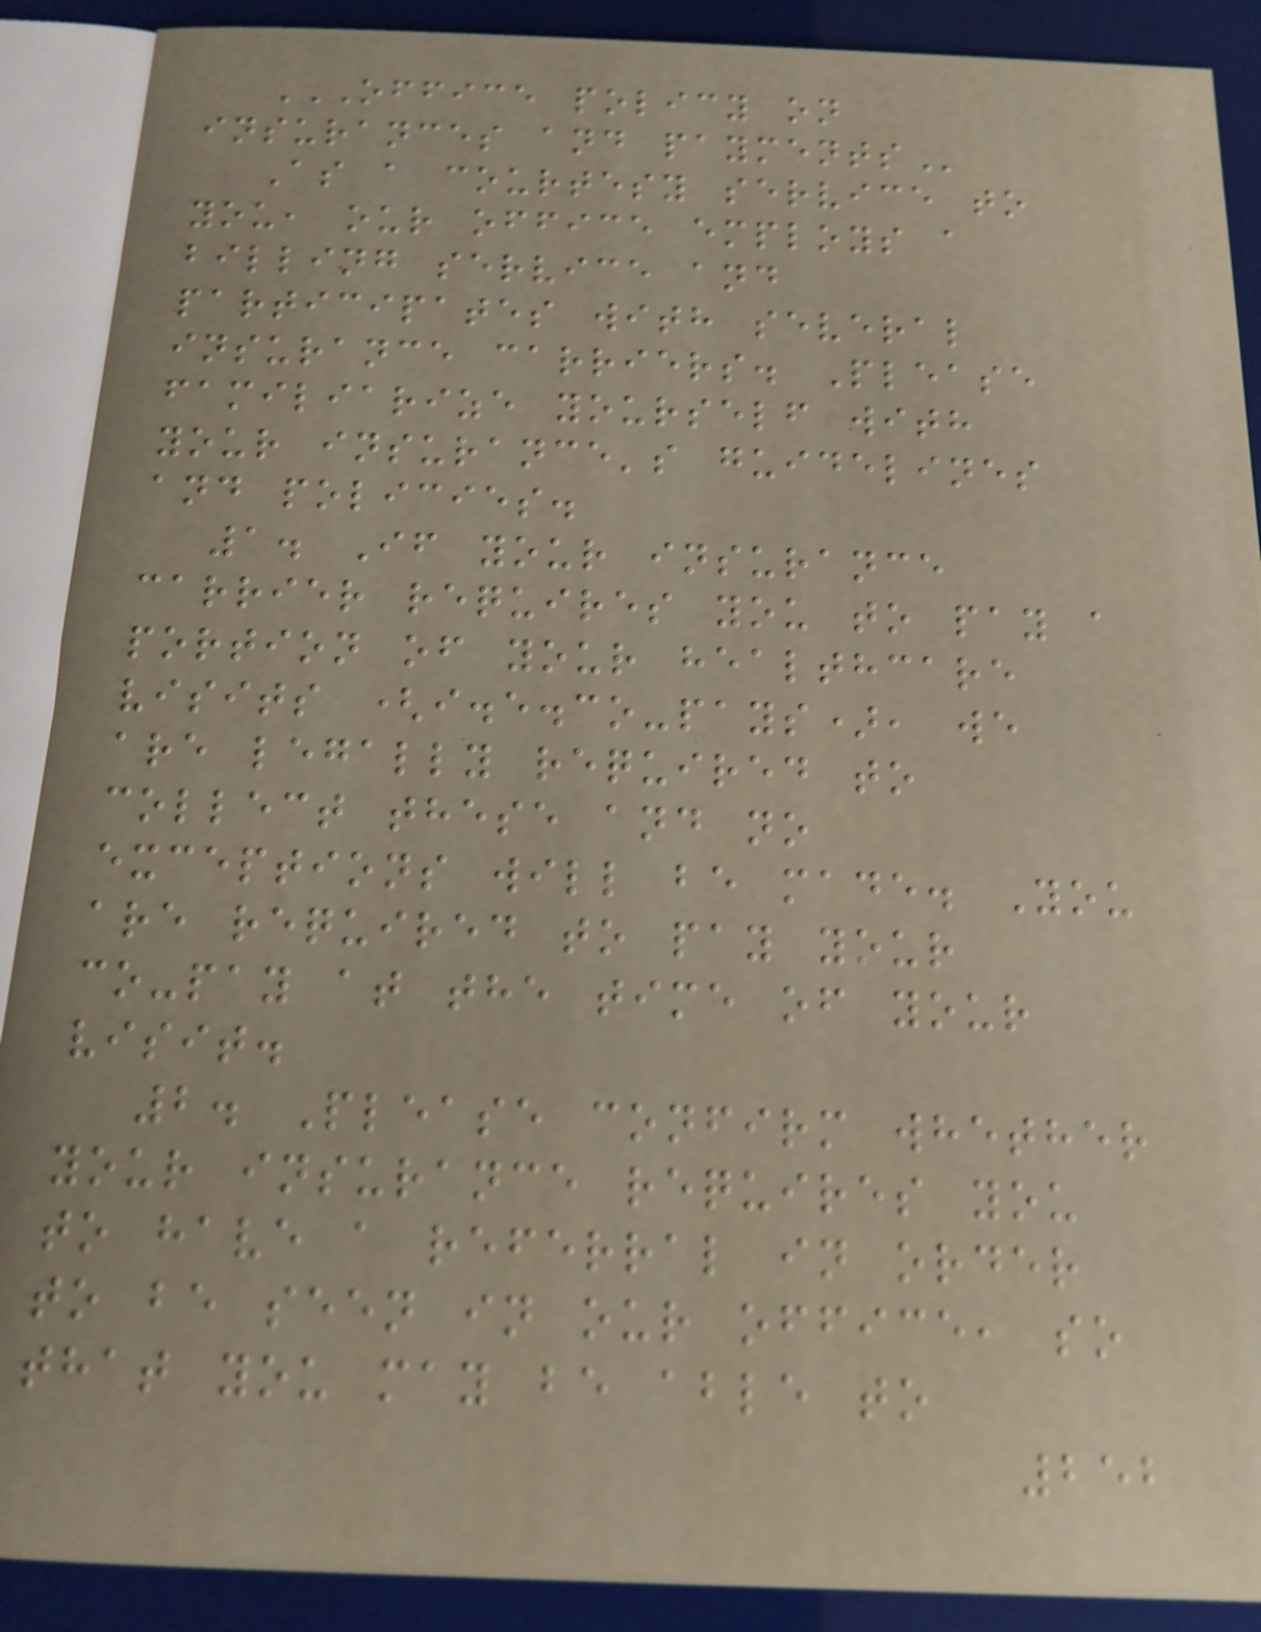OFFICE POLICY ON
INSURANCES AND PAYMENTS
As a courtesy service to
you, our office employs a
billing service and
participates with several
insurance carriers. Please
familiarize yourself with
your insurance's guidelines
and policies.
1. If your insurance
carrier requires you to pay a
portion of your healthcare
visits (i.e.co-pays), we
are legally required to
collect these and no
exceptions will be made. You
are required to pay your
co-pay at the time of your
visit.
2. Please confirm whether
your insurance requires you
to have a referral in order
to be seen in our office, so
that you may be able to
252
